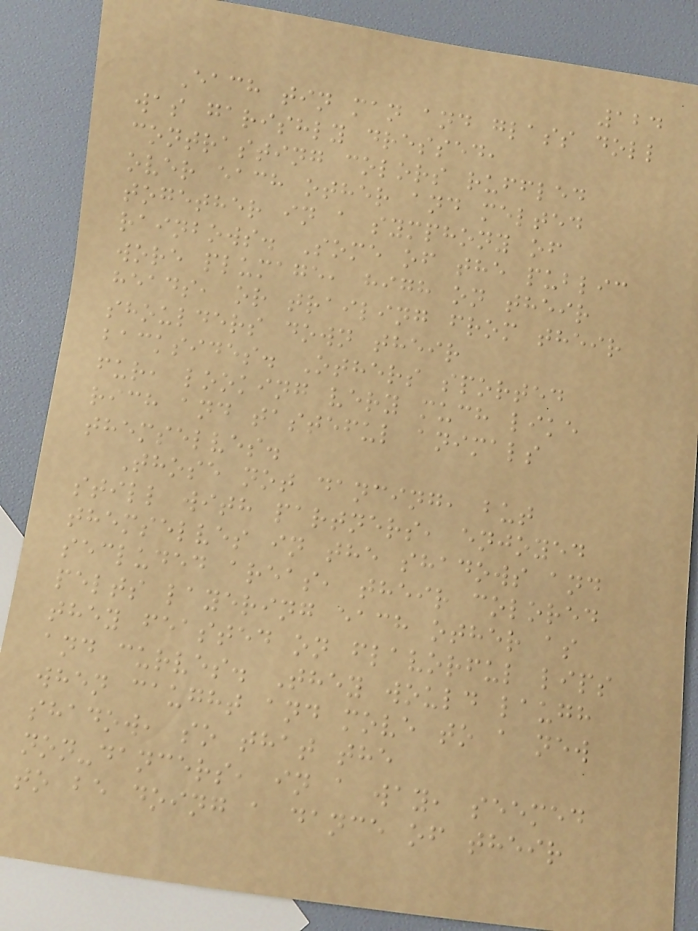124
Each tin man and glass doll
was garishly dressed,
contrasting colors ruffled
over each other and melted
together in a symphony of
rainbows. Some of the public
wore plumage, high on their
heads, or trailing from their
shoulders down their
backsides. Others sported
fur, looking very much like
rich and tasteful animals
themselves.
Those not dancing, but
still with partners, enjoyed
themselves in the shadows and
secluded areas, their colored
pelts layering each other as
they feasted on flavorful lips
and curves. They would laugh
when caught and move to a new
shadow, so that the
non-dancers, in a way, seemed
to be doing a dance of their
